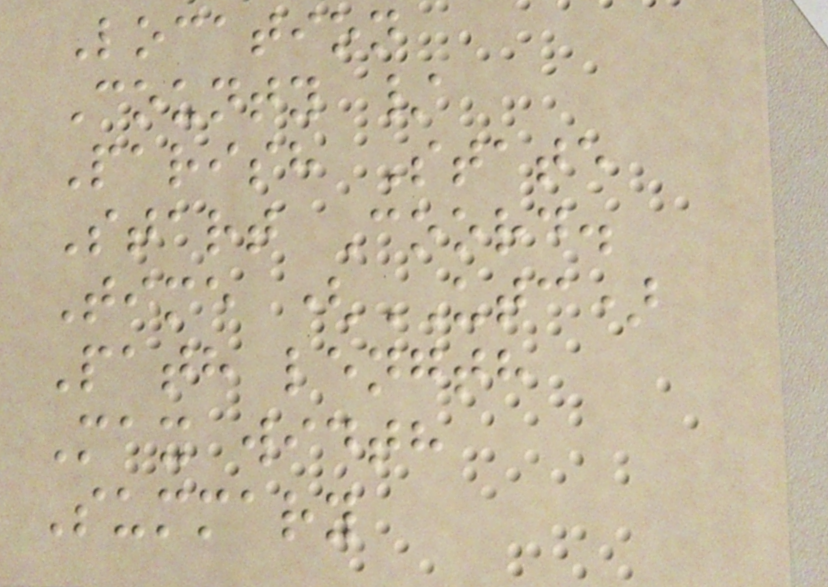Location
County /
Parish State
Start Coord.
Time (UTC)
Path length
Max width
Summary
